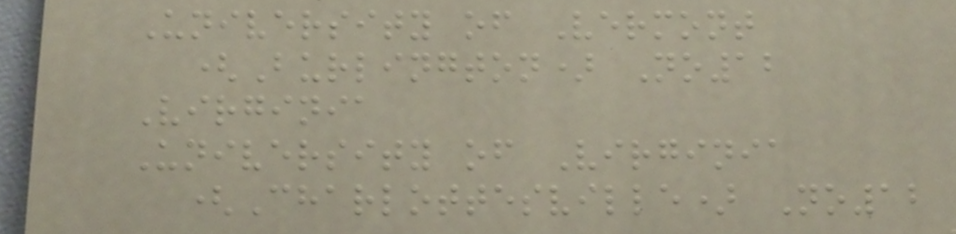University of Vermont
(Burlington) No12
Virginia
University of Virginia
(Charlottesville) No12
